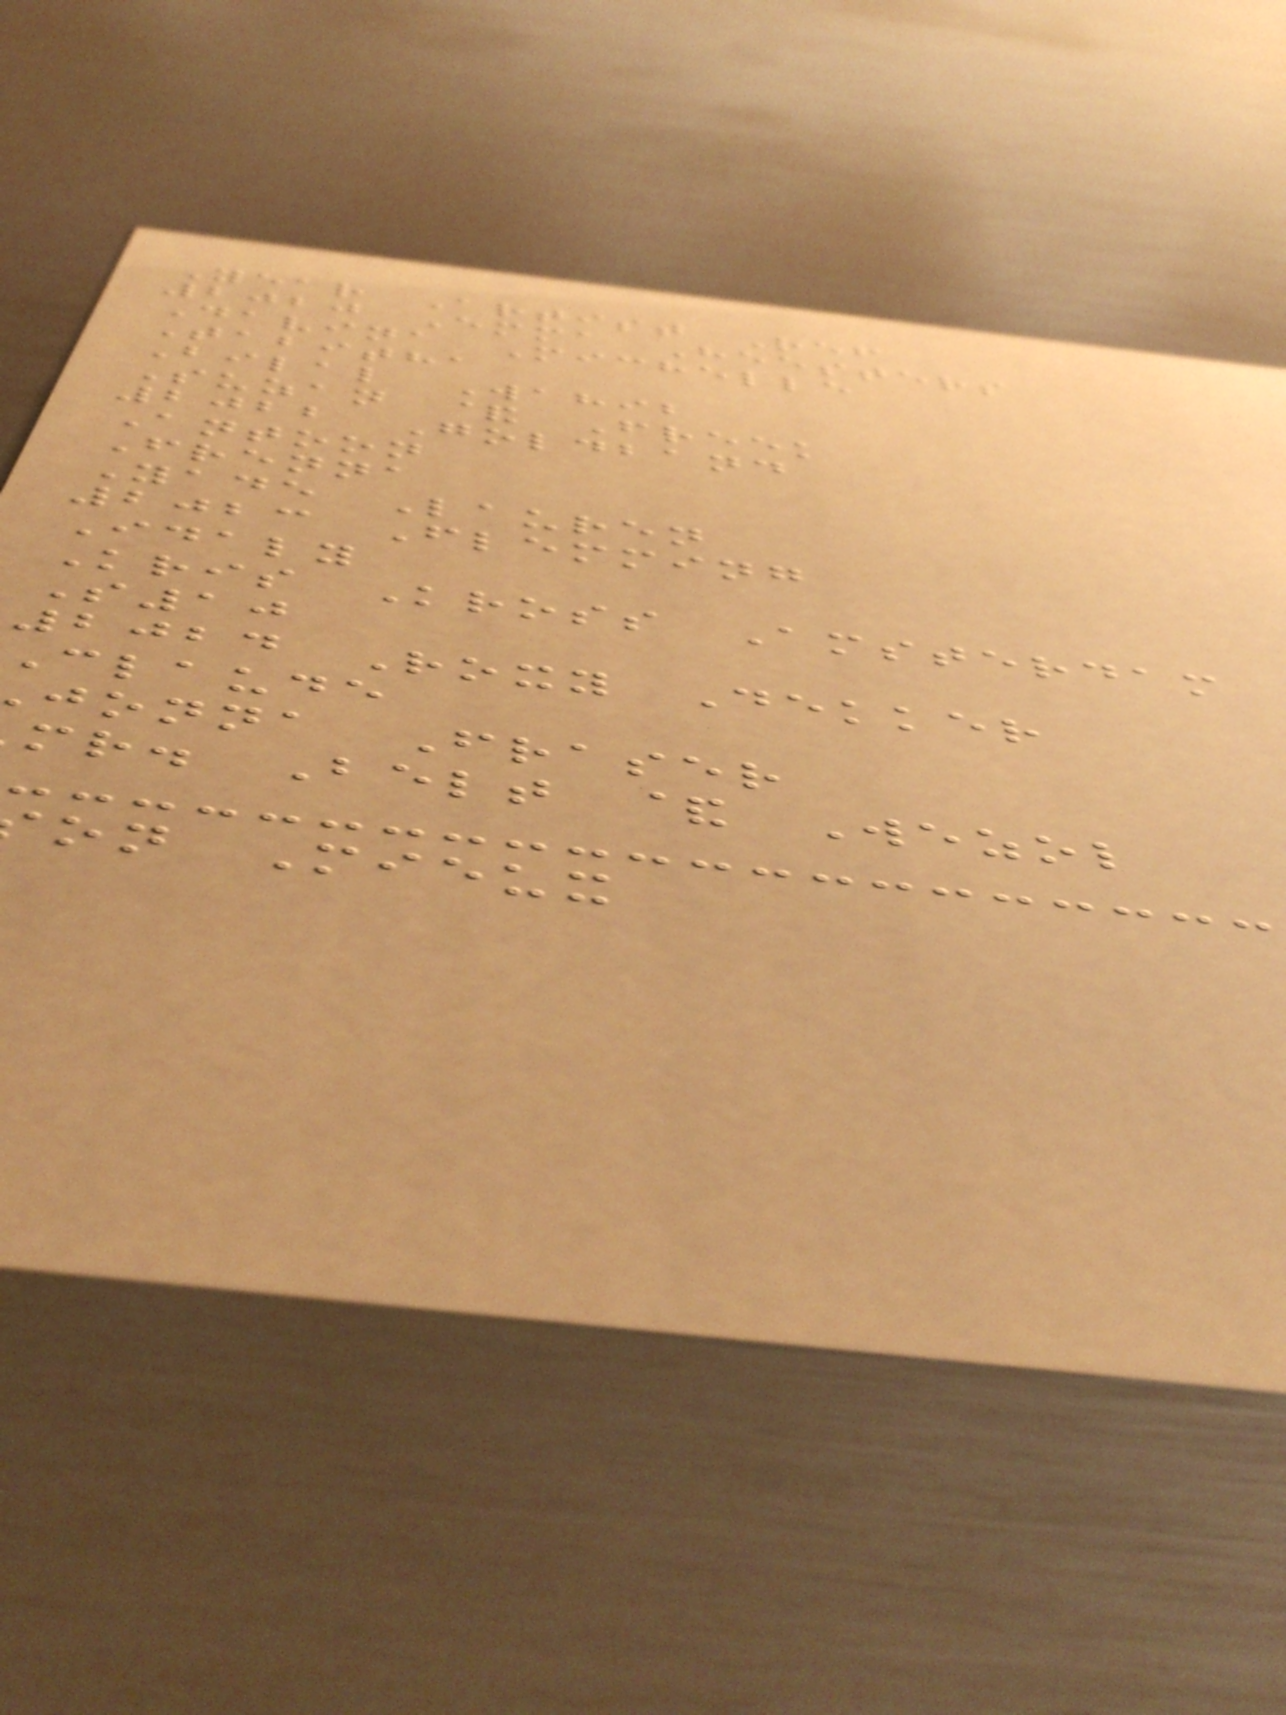Year Artist Ref
2020 Emma Heesters
Davina Michelle
Tabitha
Bilal Wahib
Suzan & Freek
2022 Goldband
Antoon
Frenna
Yade Lauren
2023 Flemming
Idaly
Kris Kross Amsterdam
S10
2024 Roxy Dekker
claude
jonna Fraser
mr. Belt & Wezol
on Mieux
